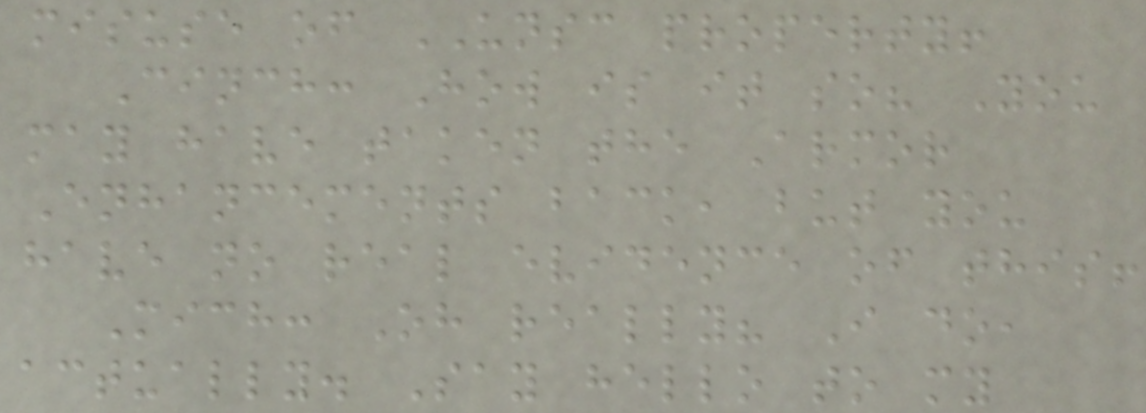misuse of UNSC property!
Cinch: How is it so? You
may have taken the Armor
Enhancements back, but you
have no real evidence of this!
Mich: Oh really? I do,
actually. Say hello to my
